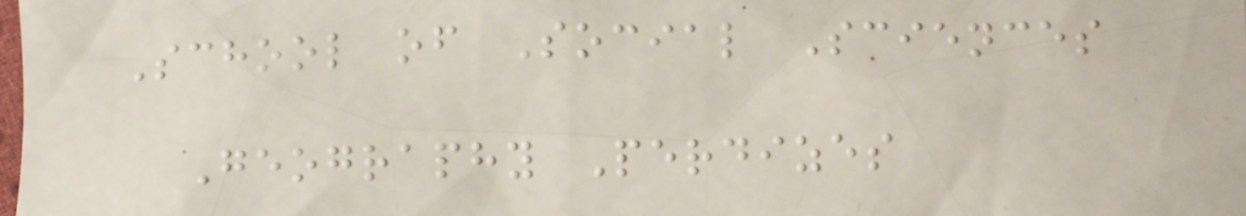School of Social Sciences
Geography Perdizes
